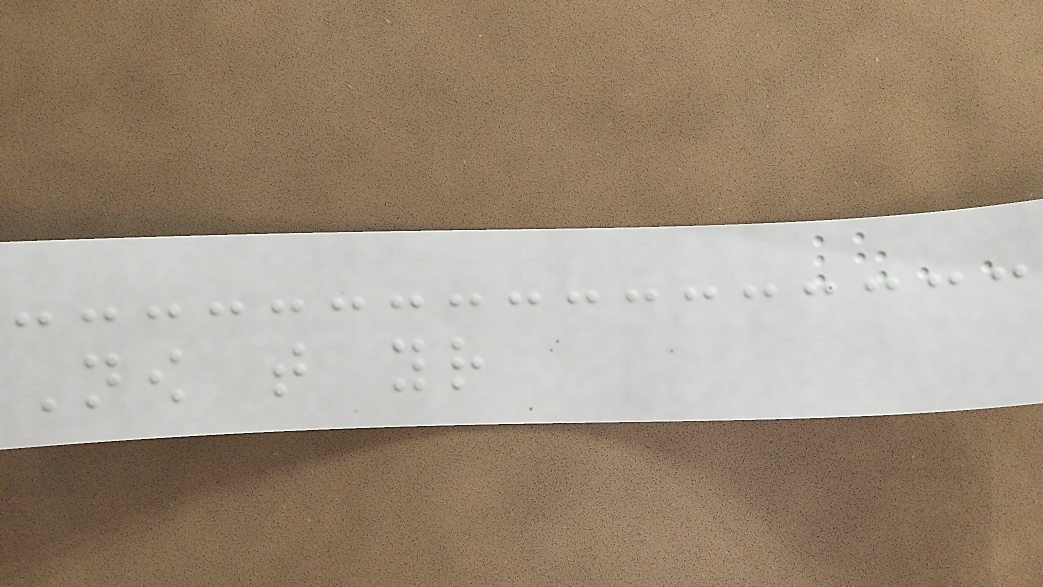Now that your
